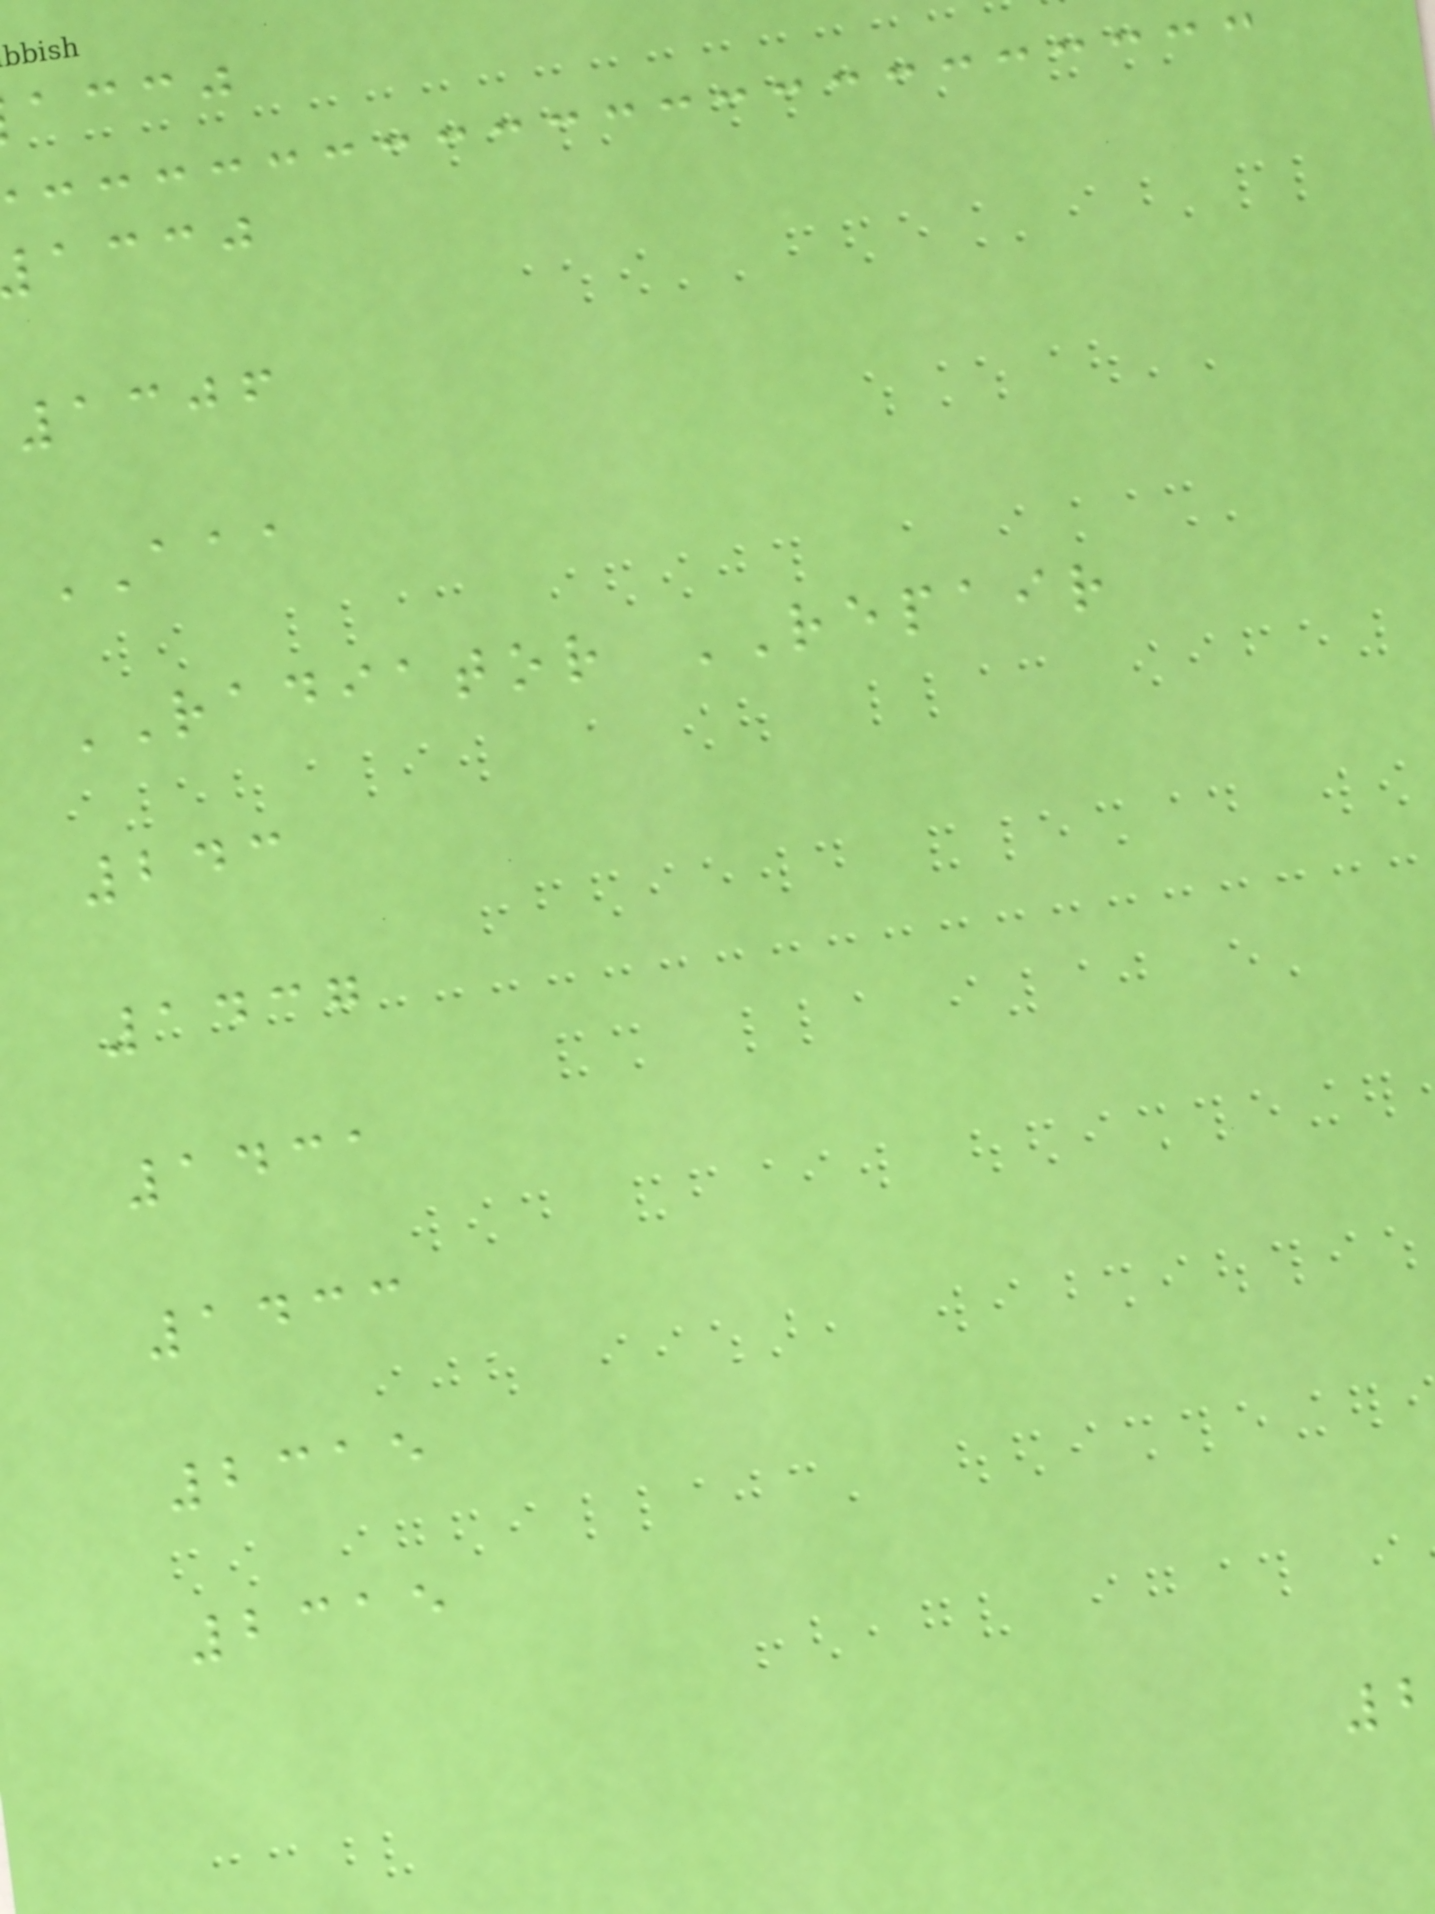accj
accj
1306
AAA
RADIATOR REPAIR
243
1437
1431
1433
2315
2315
